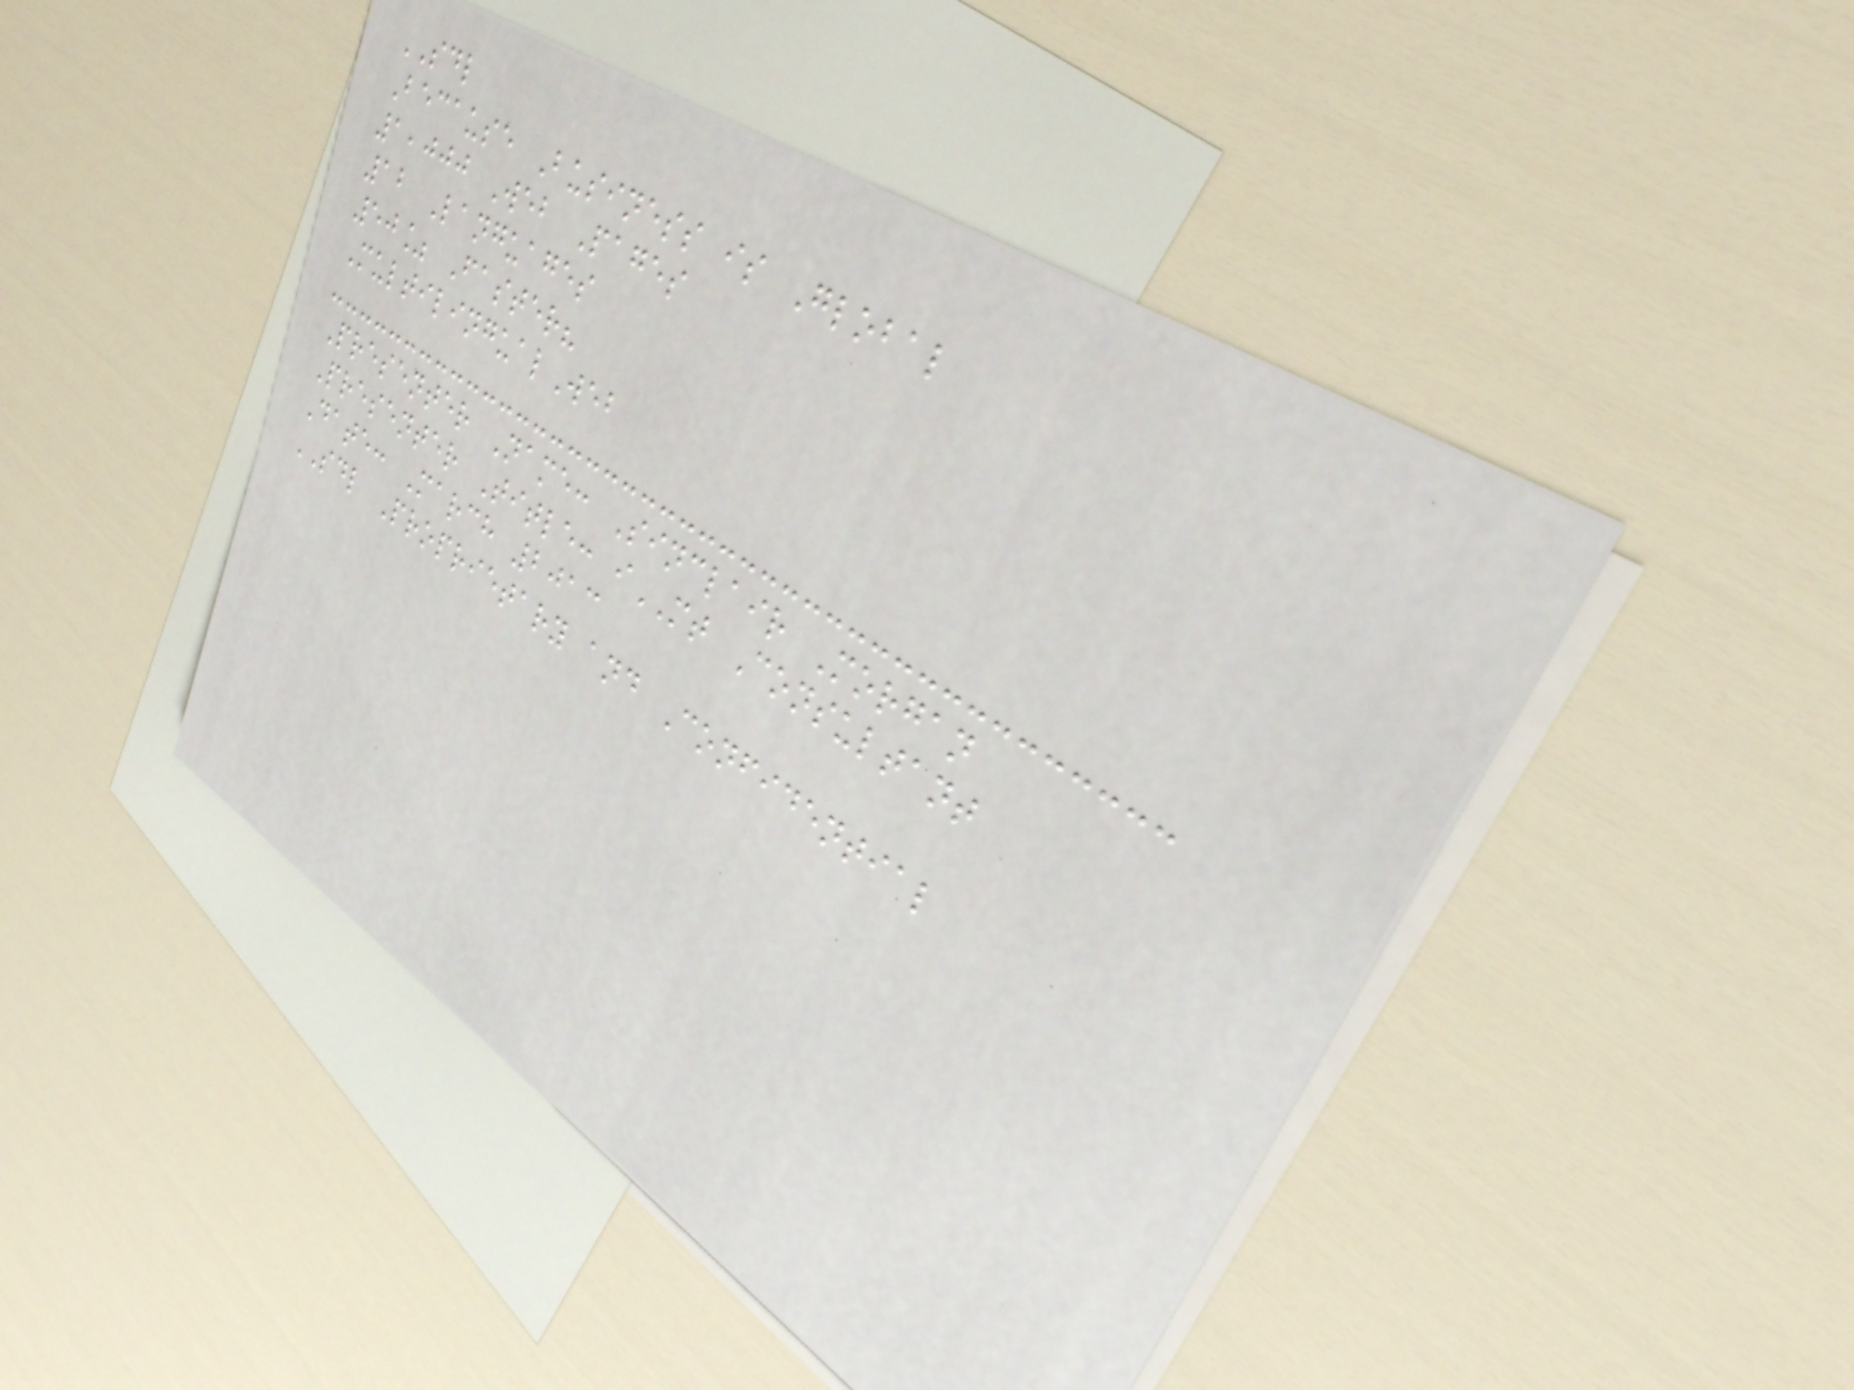SDL
Because Business is Global
1,000 Web Pages
12 Languages
50% Faster?
MultilingualWeb
Presenter Name: Sinclair Morgan
Presenter Title: iMT Consultant
Date: March 2013
SDL Proprietary and Confidential
